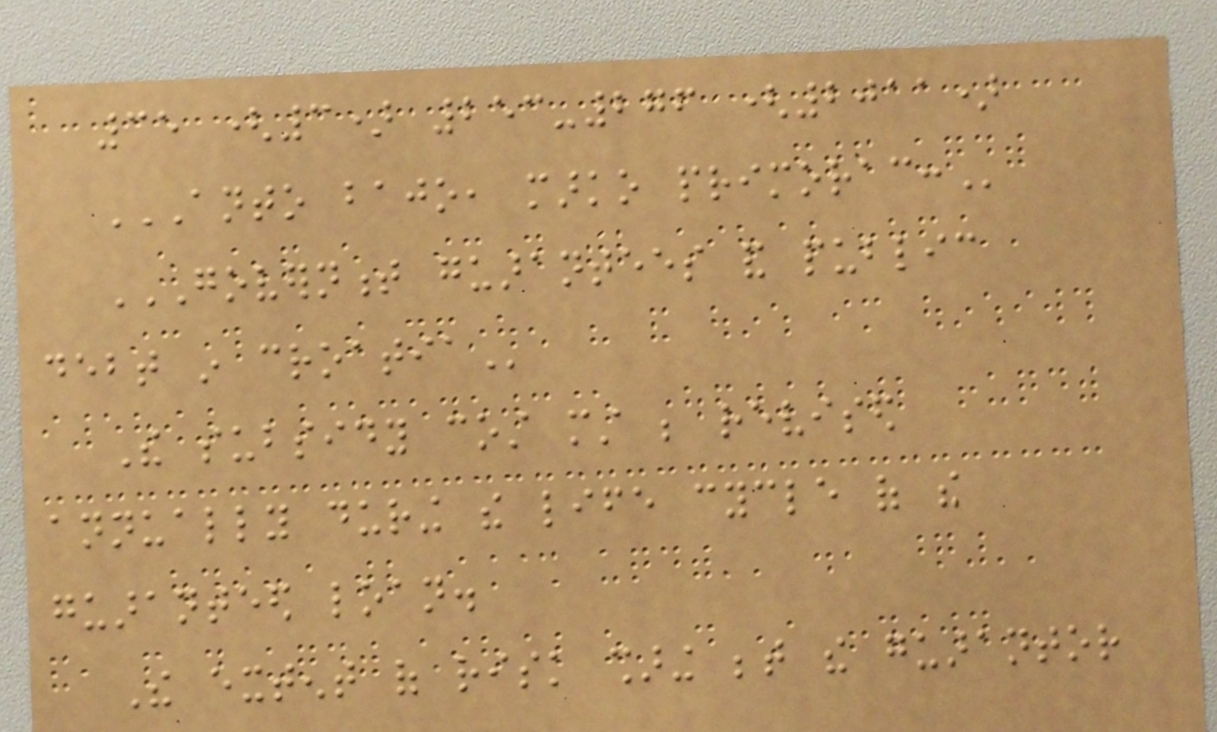35 (3) 253-276 (2011)
ANTO BAJO, MARKO PRIMORAC:
GOVERNMENT GUARANTEES AND PUBLIC
DEBT IN CROATIA
The subsidy cost must be revised
annually during the life cycle of the
guaranteed loan.
The extent of risk sharing between the guarantor
